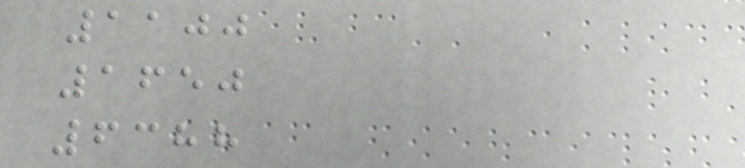1100
1650
6388
